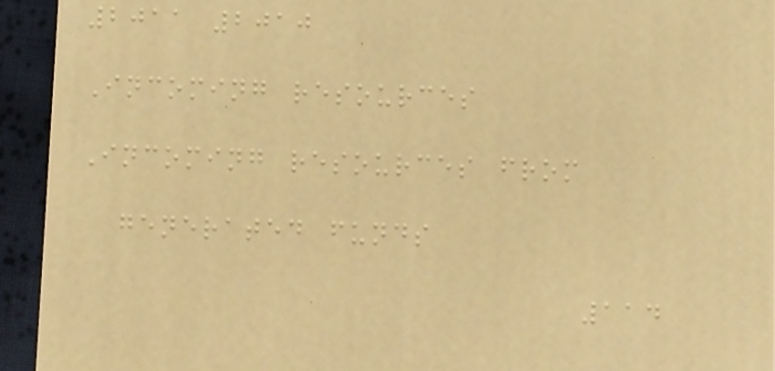2011 2010
Incoming resources
Incoming resources from
generated funds
114
